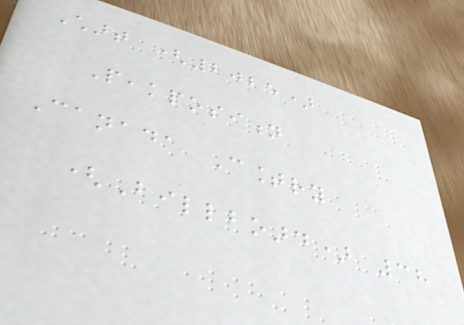Chart (2025)
Peakposition
Canada Country
(Billboard) 38
